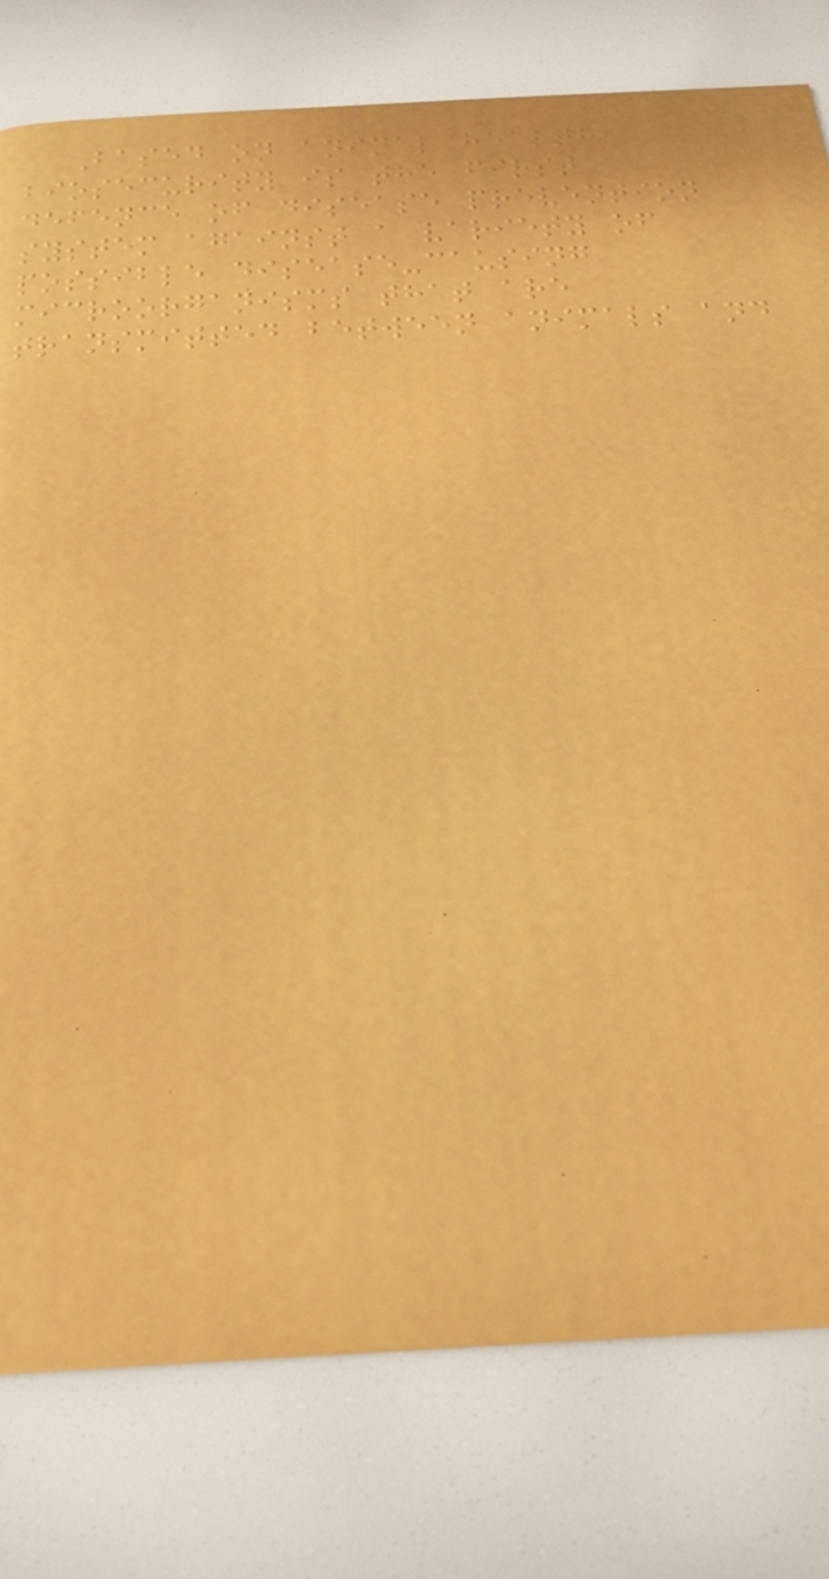Based on animal health,
biosecurity is the first
defence of disease prevention
system against a variety of
possible disease-causing
microorganisms that are
transmitted between animals and
